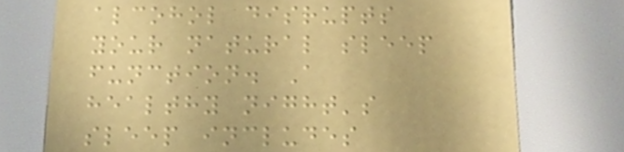alcohol disrupts
your natural sleep
function. A
healthy night's
sleep includes
